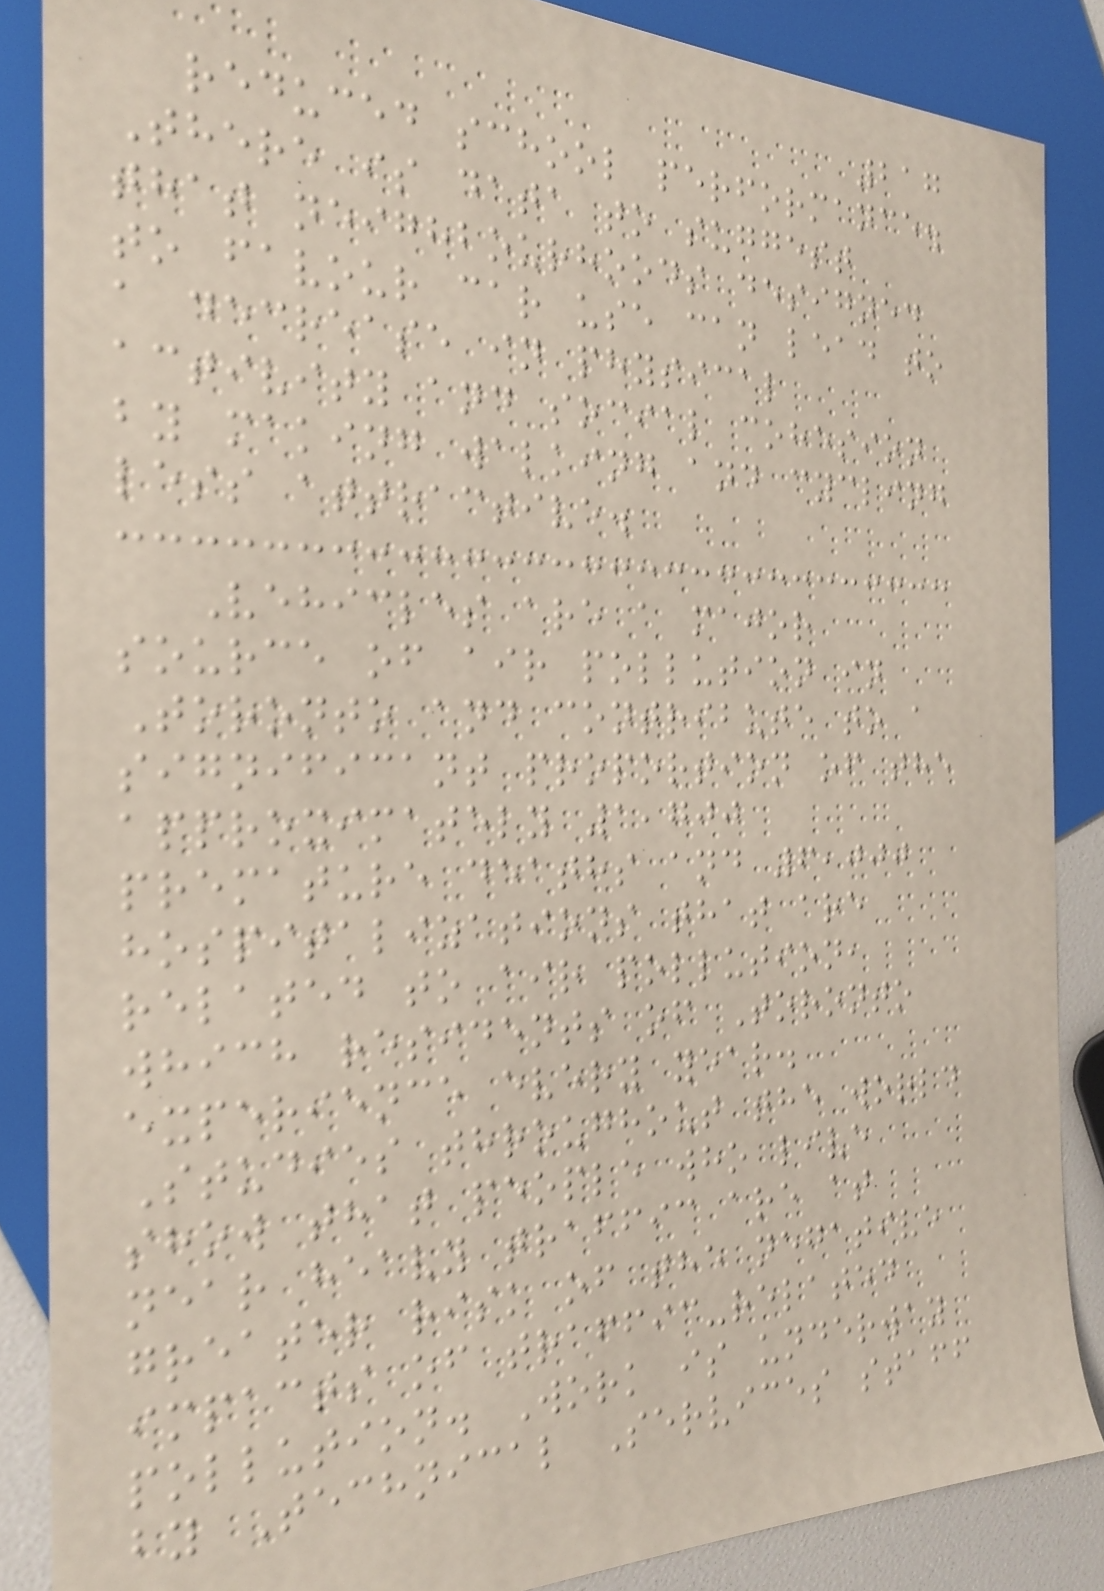217
reduced school performance.
There is data to suggest
that neighbourhoods designed
to favour car use can lead to
a decrease in physical
activity and social cohesion
by making walking and cycling
less attractive.
Vehicles are a major
source of air pollution in
Toronto and contribute to a
significant proportion of the
approximately 1,700
premature deaths and 6,000
hospitalizations that are
related to air pollution,
which residents of Toronto
experience every year.
Studies throughout the world
show that people who live
near heavy traffic are at
greater risk of the negative
impacts of traffic-related
pollution. Work is underway
by Technical Services staff
